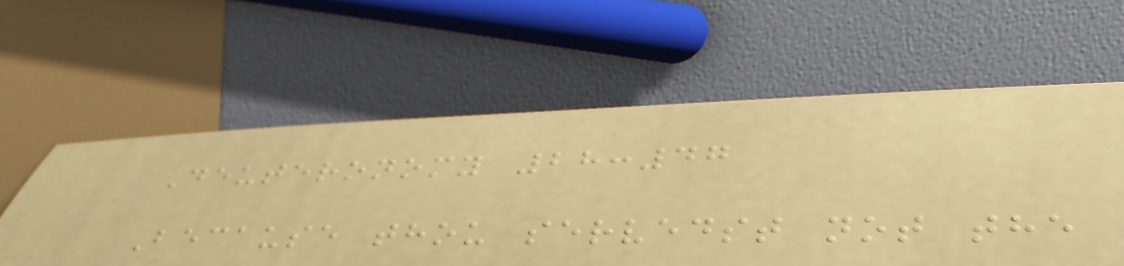Deuteronomy 28:47
Because thou servedst not the
